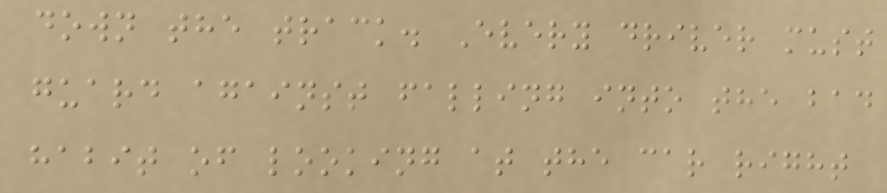down the track. Every driver must
guard against falling into the bad
habit of looking at the car right
